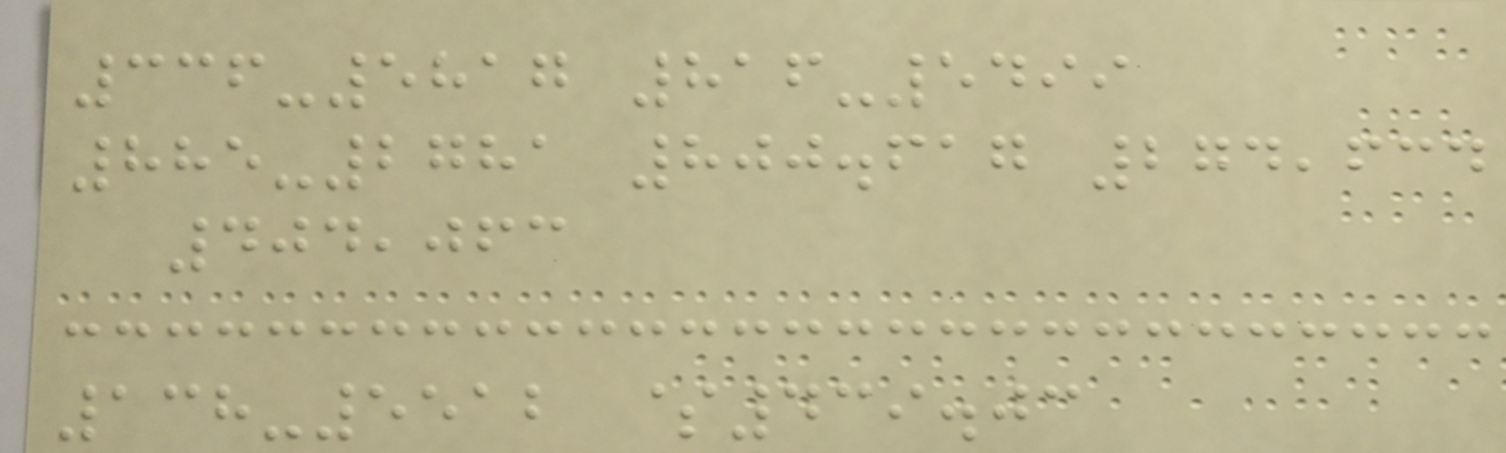336-5817 816-5499
885-2781 800.617 274,634
404,063
138-5512 $439.03
